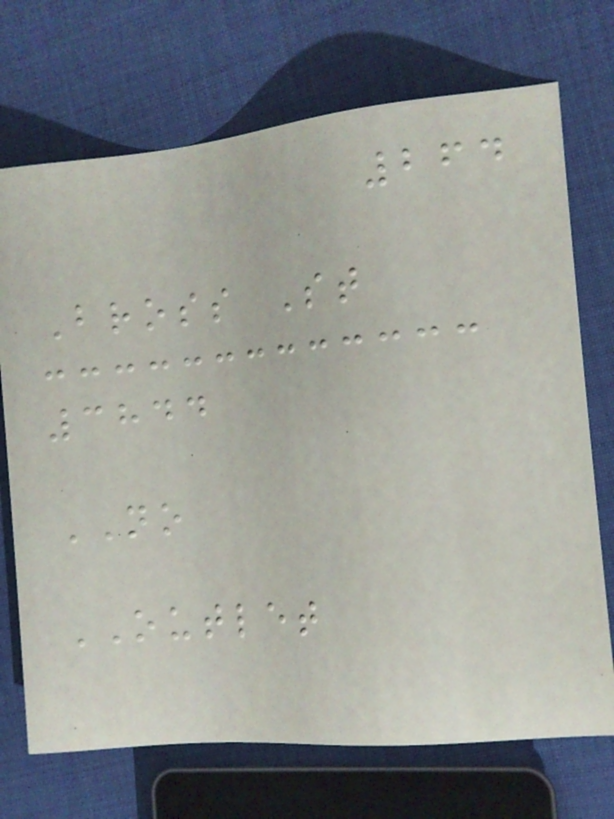264
Bross St
3844
NO
OUTLET
